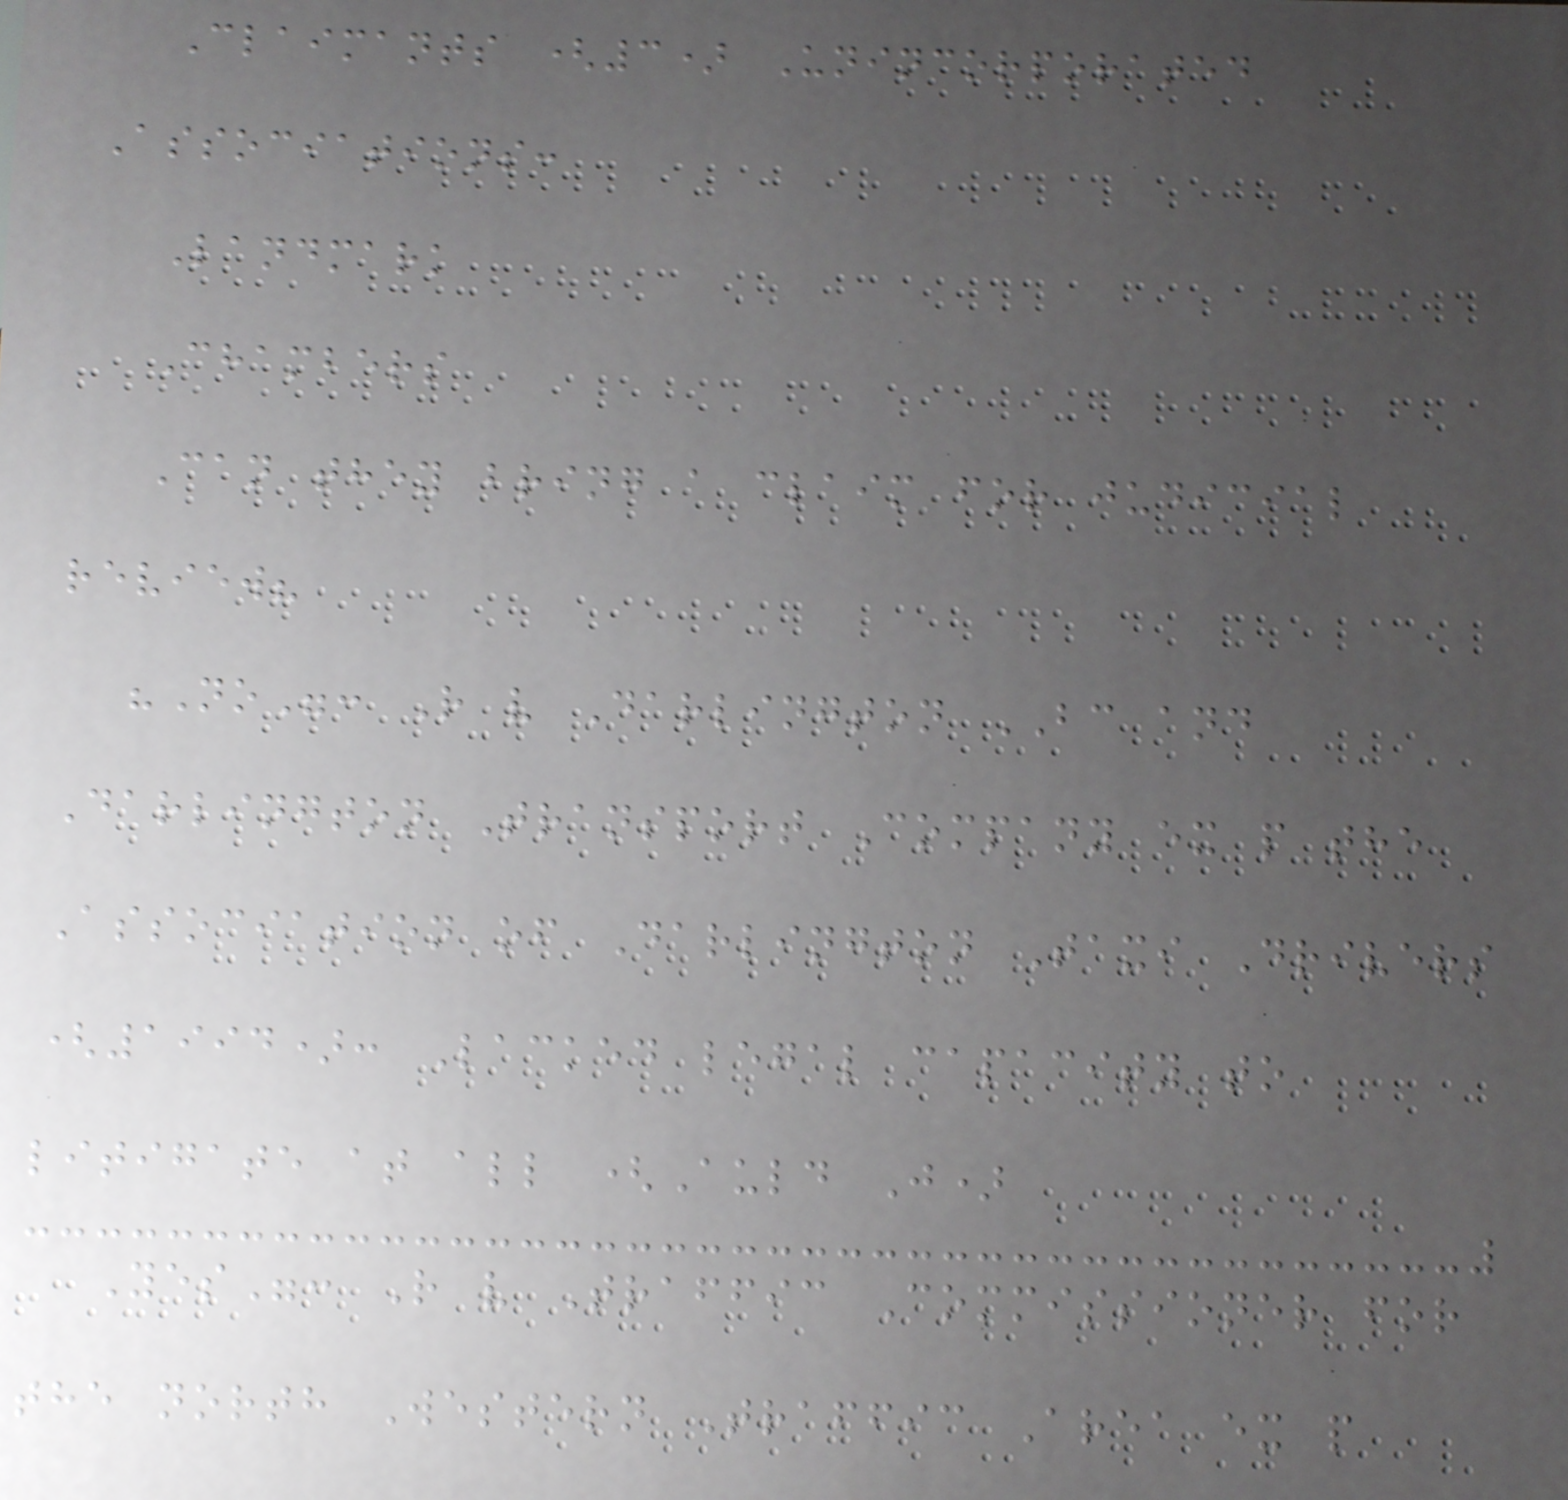Claimants (3) Unincorporated
Associations:
Landmark
Chambers
Can they bring a claim for judicial
review?
"No": R v Darlington BC and
Darlington Transport Company ex p the
Association of Darlington Taxi Drivers
(1994): Lacked legal capacity to
litigate at all (Auld J)
Yes": R v Traffic Commissioner for
the north Western Traffic Area ex p
